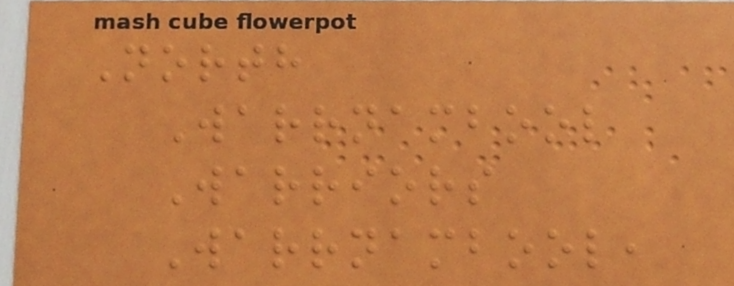North
Warrnambool
Warriors
Warrnambool,
